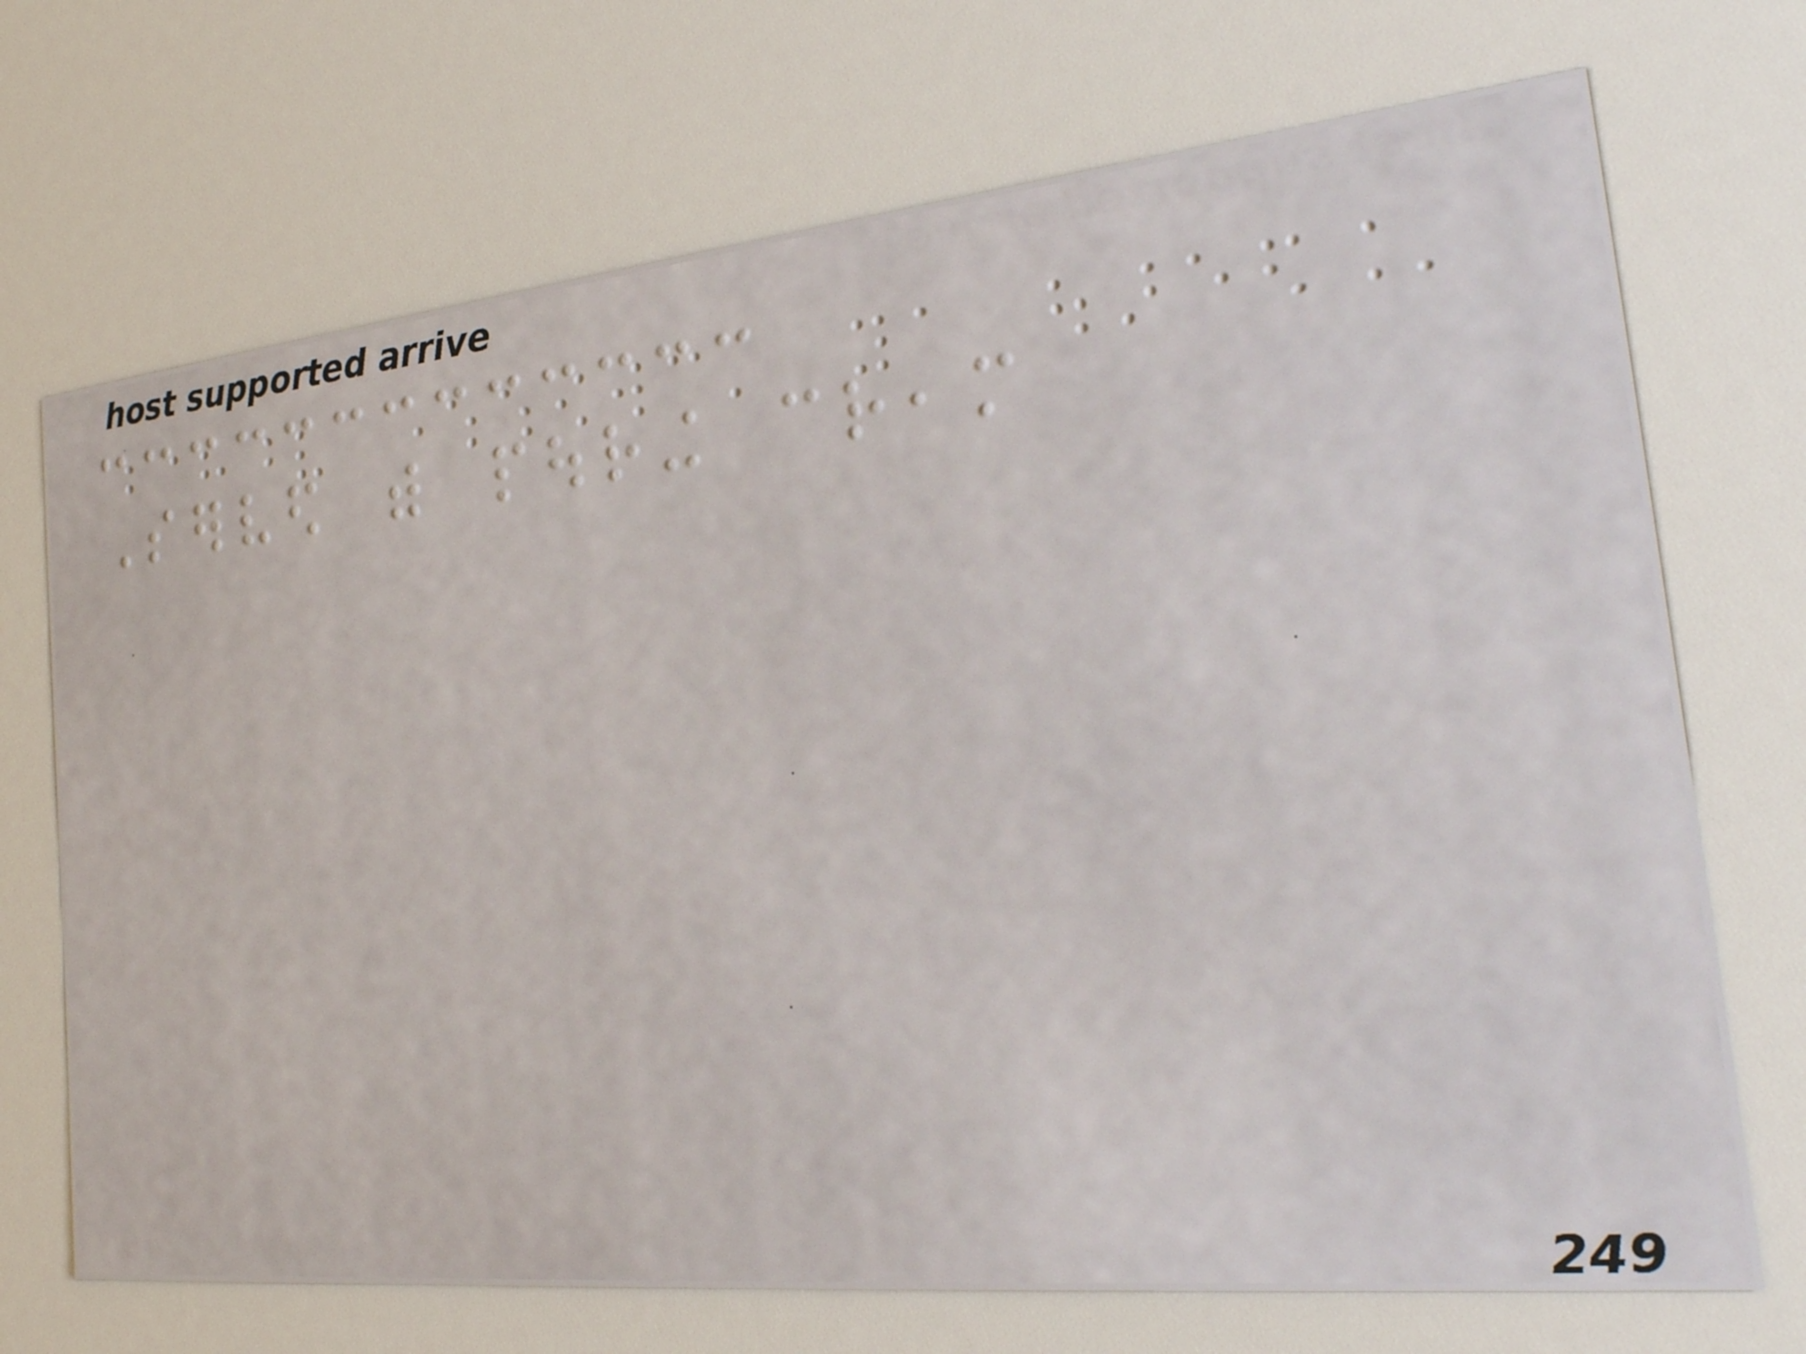Served with pouring cream
